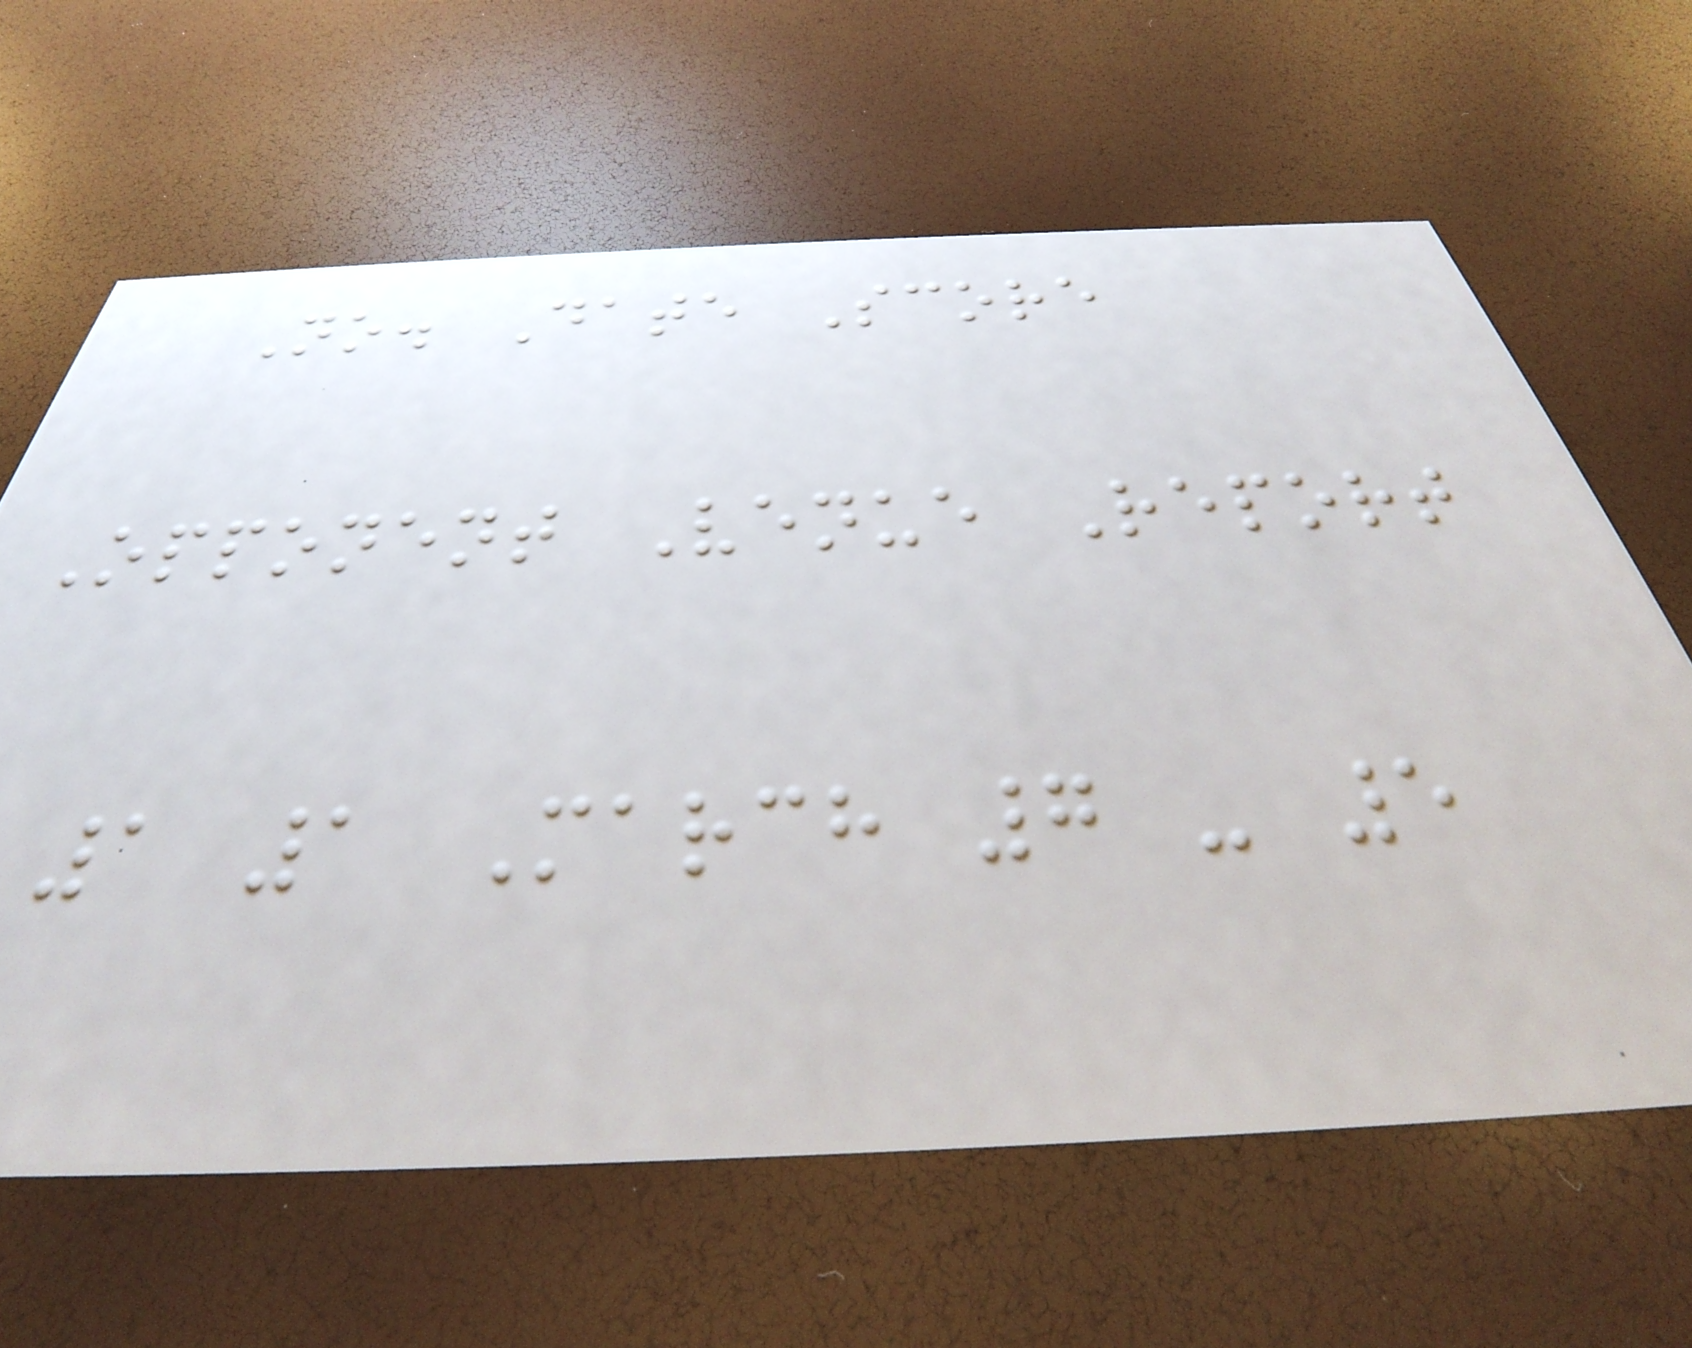No. Date Score
Opponent Venue Report
1 1 March 7 - 5
